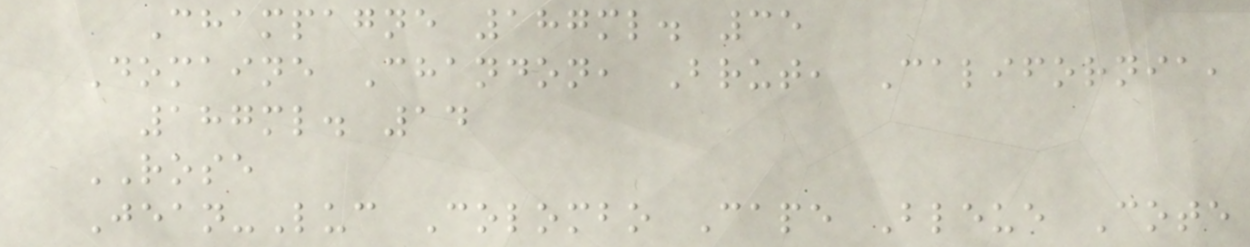Champagne 187ml. 35
Domaine Chandon, Brut, California,
187ml. 14
ROSE
Jean-Luc Colombo Cape Bleue Cote
